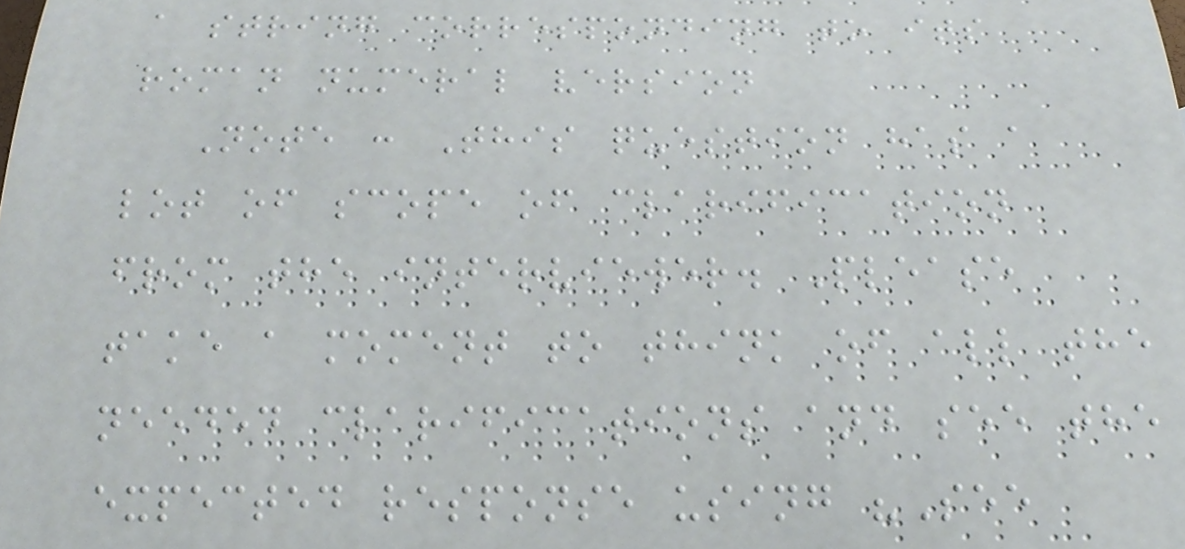a string corresponding to its
roman numeral version
Note : This question has a
lot of scope of clarification
from the interviewer. Please
take a moment to think of all the
needed clarifications and see the
expected response using "See
